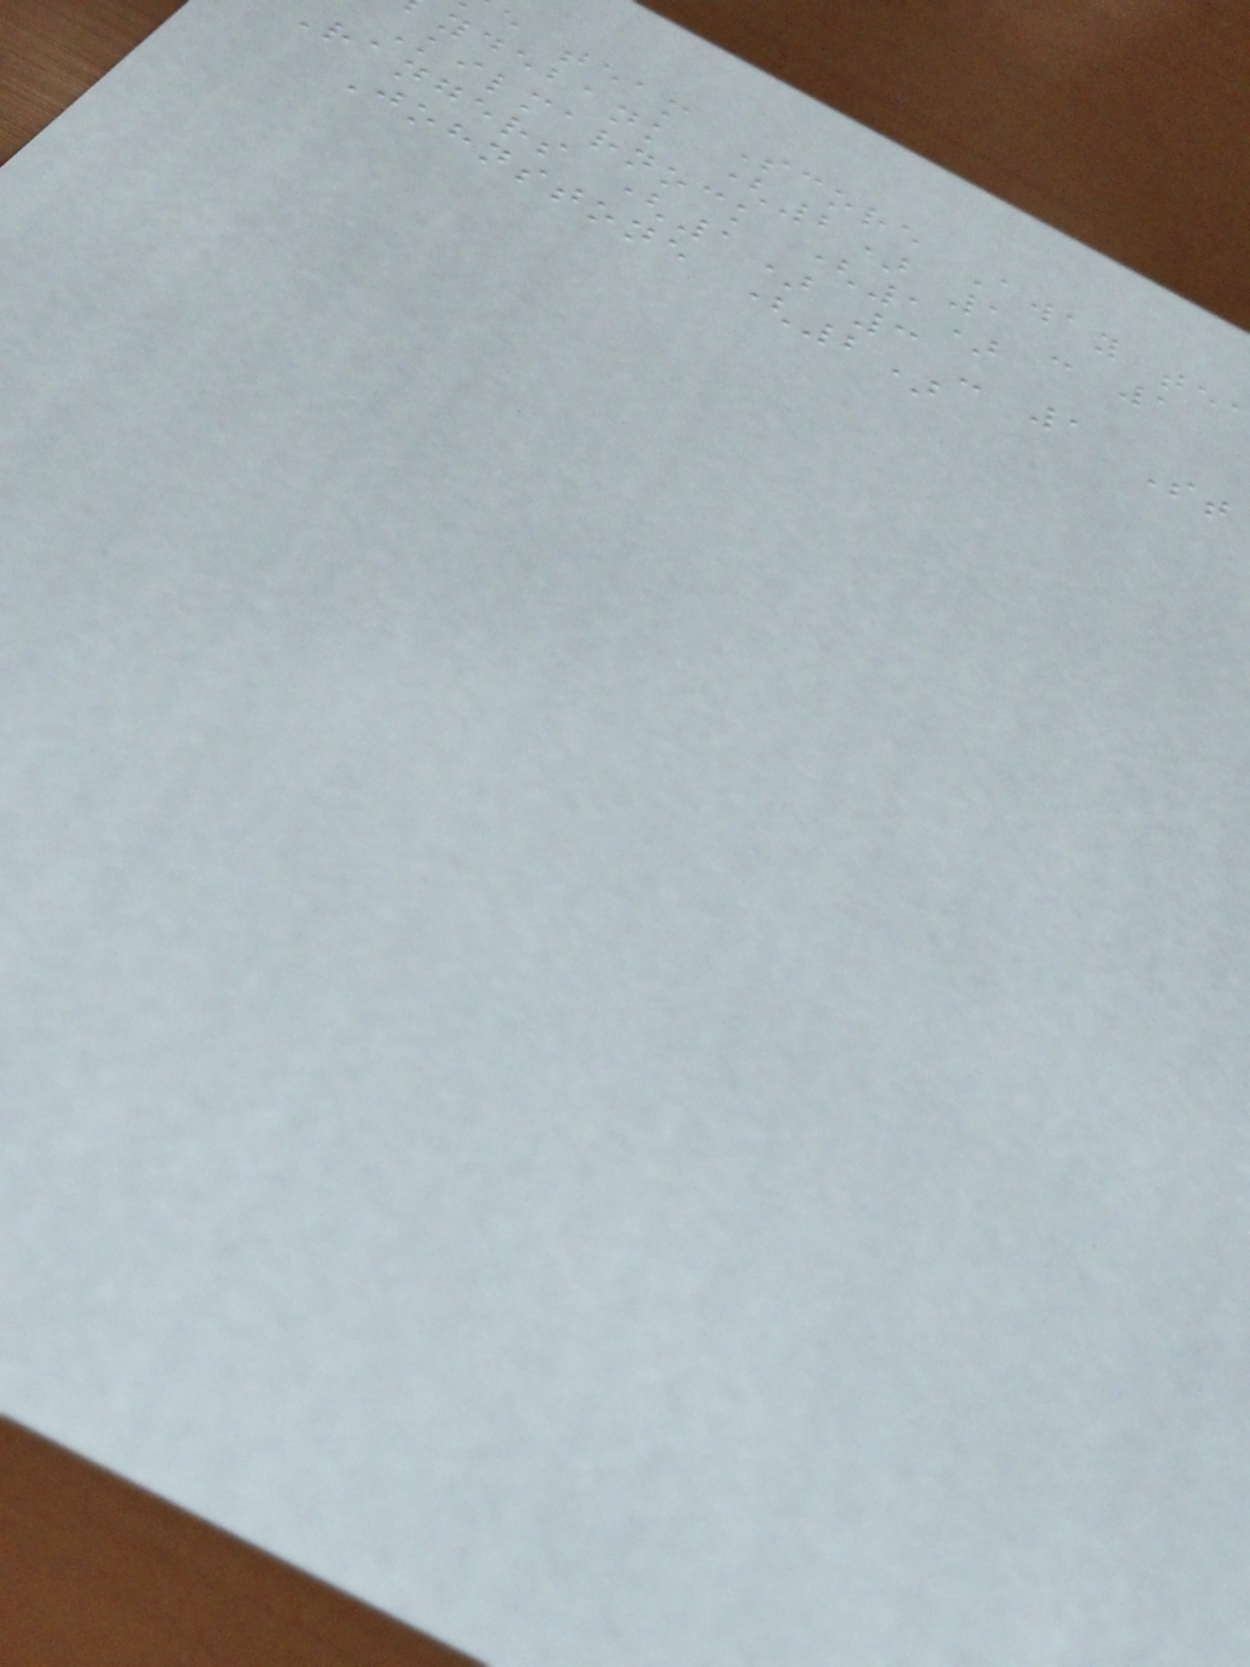e team Score Away te
ydebank (2) 1 - 1
Kilmarnock (1)
rangers (1) 3 - 1 St
Johnstone (2)
